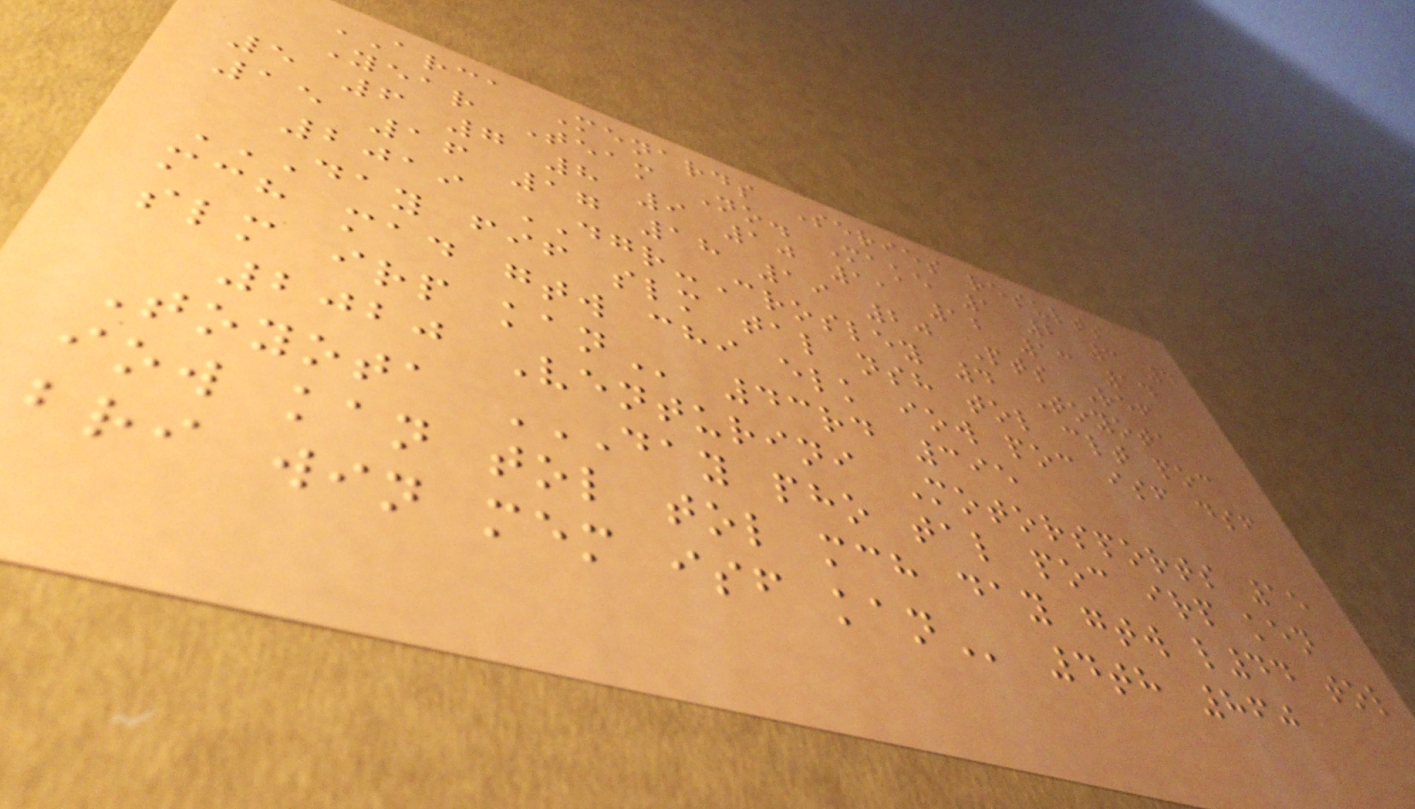ARCA Menards Series results
Year Team No. Make 1 2 3 4
5 6 7 8 9 10 11 12 13 14
15 16 17 18 19 20 Pts Ref
2019 DGR-Crosley 4 Toyota
DAY FIF SLM TAL NSH TOL CLT POC
MCH MAD GTW CHI ELK IOW POC ISF DSF
SLM IRP KAN 43rd 395
2020 Venturini Motorsports 15
Toyota DAY PHO TAL POC IRP KEN
IOW KAN TOL TOL MCH DAY GTW L44 TOL
BRI WIN MEM ISF KAN 4th 860
